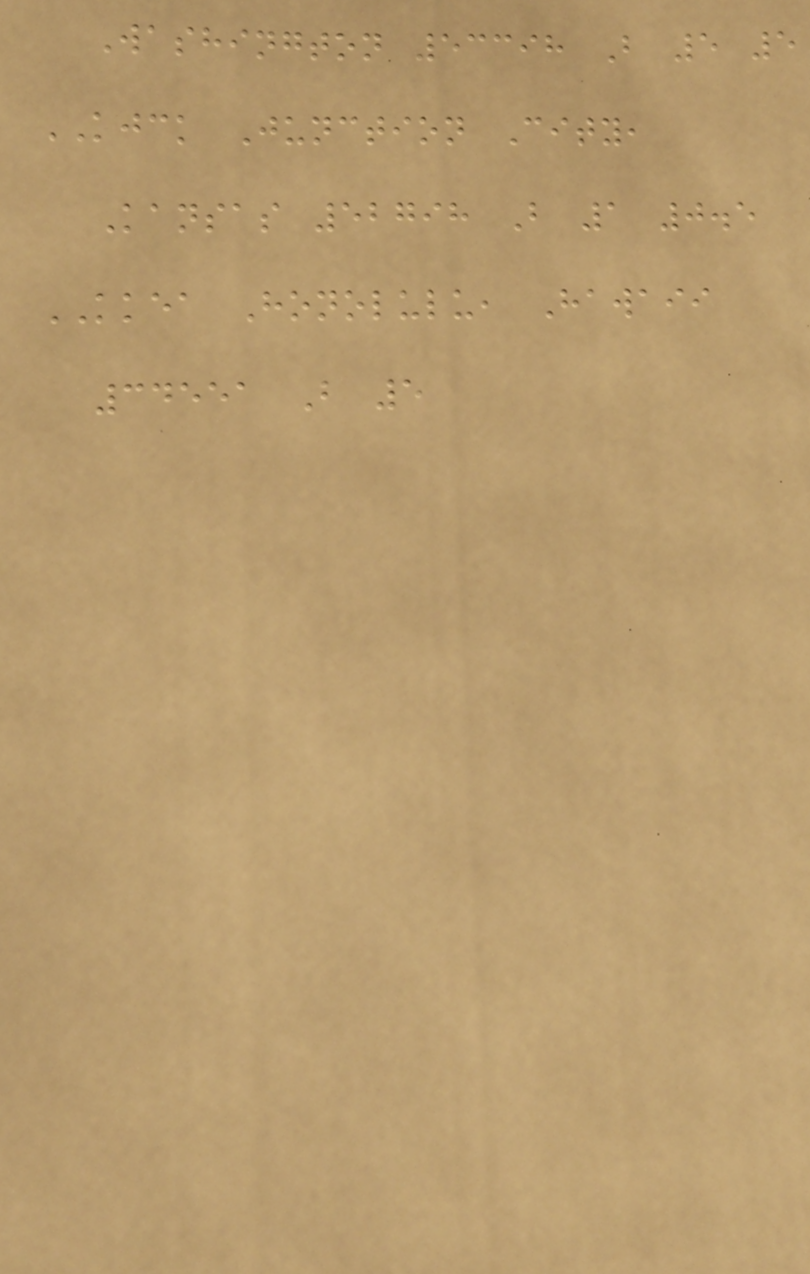Washington 53398 B 5 5
KJCK Junction City,
Kansas 52798 B 1 0.5
KKEA Honolulu, Hawaii
34551 B 5
